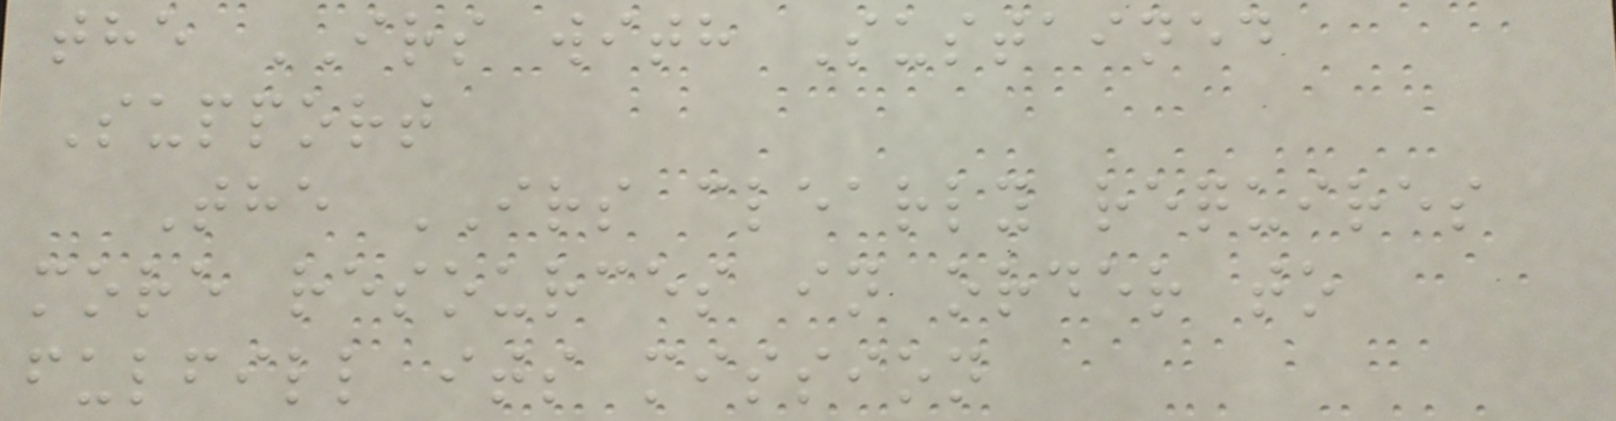the IRS with Sustained
Support
The IRS clearly requires
more resources in order to
fulfill its mission
